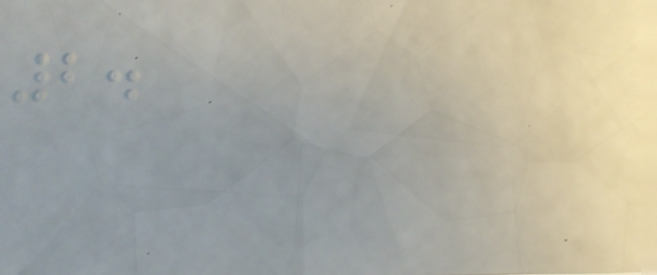2.
